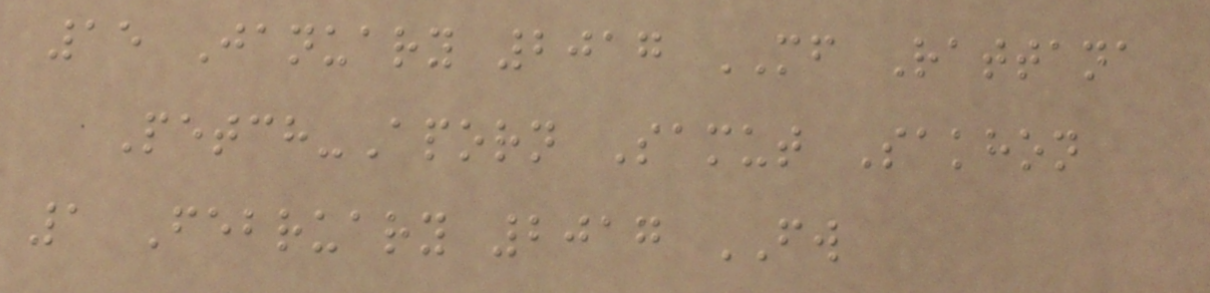15 January 2017 MF Rattana
Petch-Aporn Samut Sakhon
1 February 2017 FW
